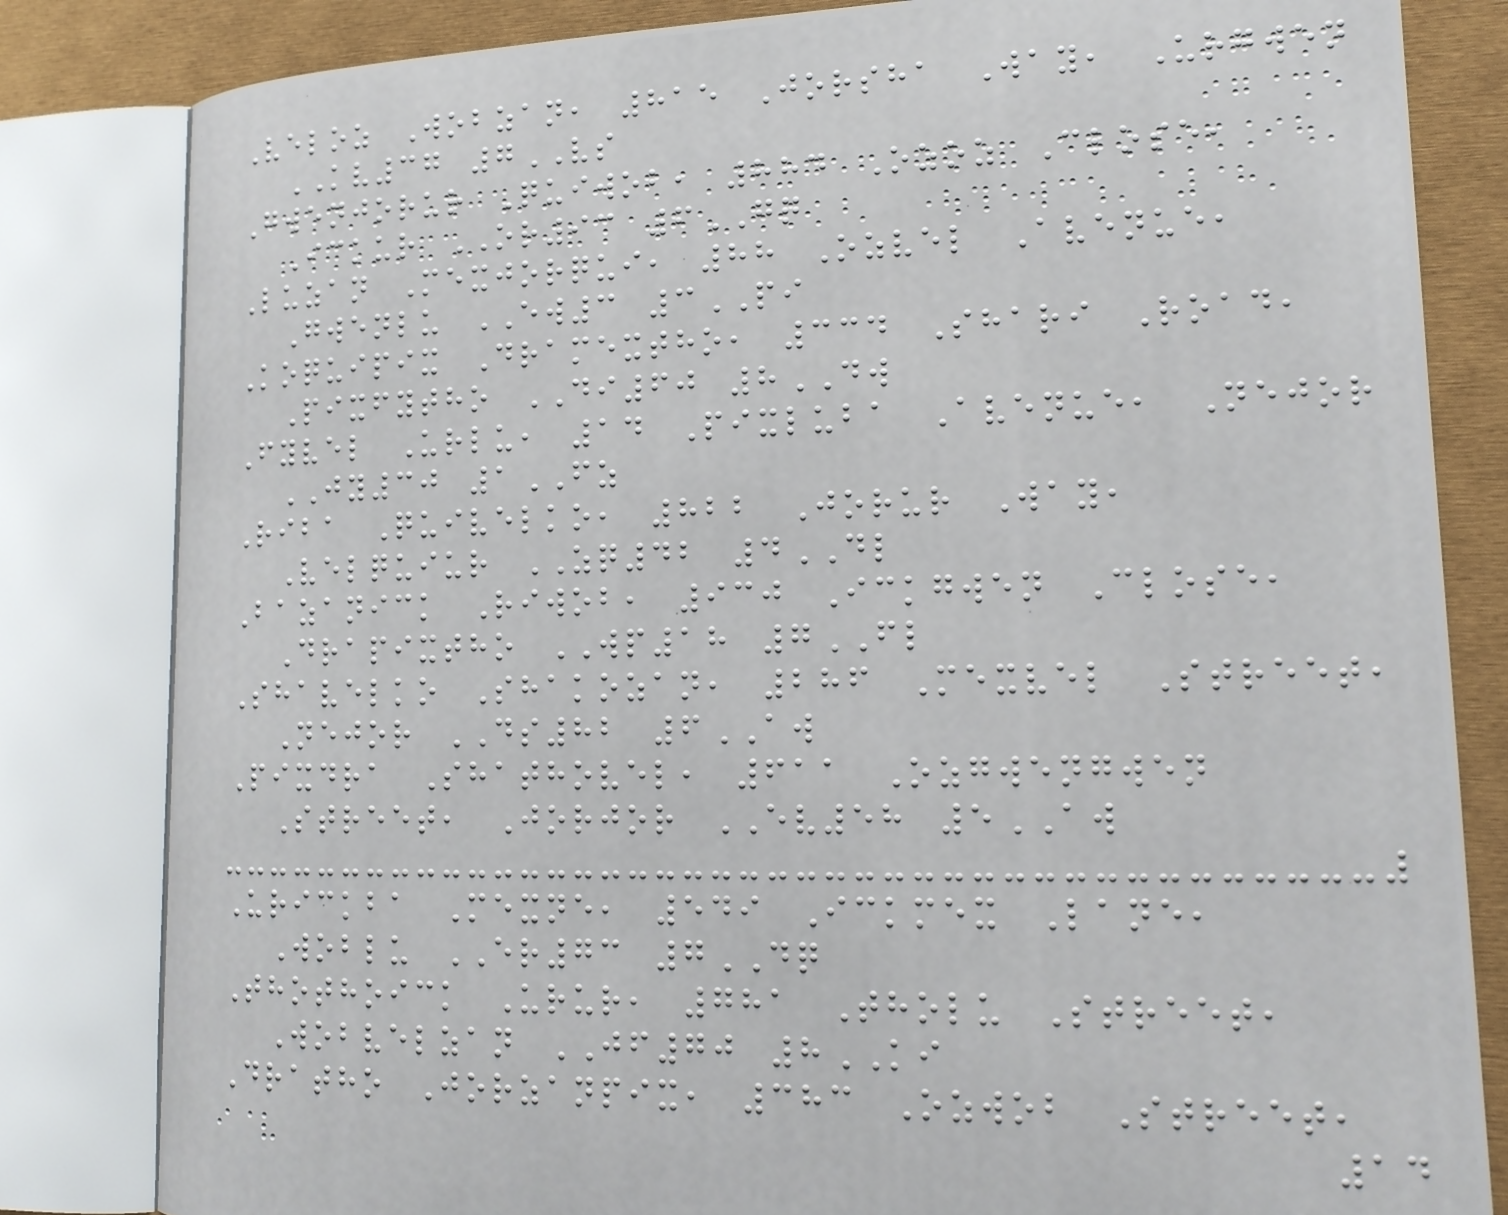Veloz Wobzan, 815 Jorsha Way, Urgwen
KV37 7VS
Gwenjorur Quiwob, 884 Ozoz Close,
Ickur OR93 6GQ
Luzan Mexjorqui, 88 Ozvel Avenue,
Gwenlu EW3 3PI
Koquipix Dramextho, 334 Shari Road,
Pixfytho DI60 8DW
Fyvel Urlu, 14 Pixluba Avenue, Nejor
JY30 1FZ
Riba Quivelko, 822 Jorur Way,
Velquiur ZQ42 4DL
Bazanick Riwob, 930 Ickgwen Close,
Drapixtho WP18 7FL
Shavelko Shakozan, 286 Mexvel Street,
Nejor DS82 6AW
Pixdra Shathovel, 611 Ozgwengwen
Street, Jorjor EV58 5AW
Urickba Mexne, 549 Ickmex Lane,
Woblu ER73 7DQ
Thothoick Urur, 781 Tholu Street,
Wobvelzan JF70 8KI
Dratho Jorzanpix, 383 Ozwob Street,
14
